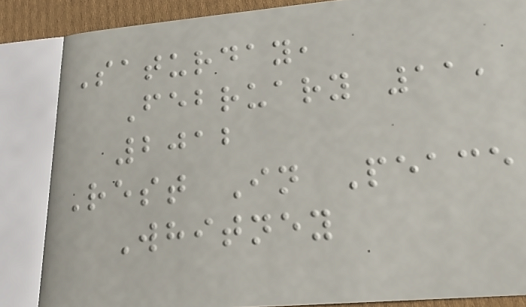Saturday,
February 11,
2012
Rest In Peace
Whitney
